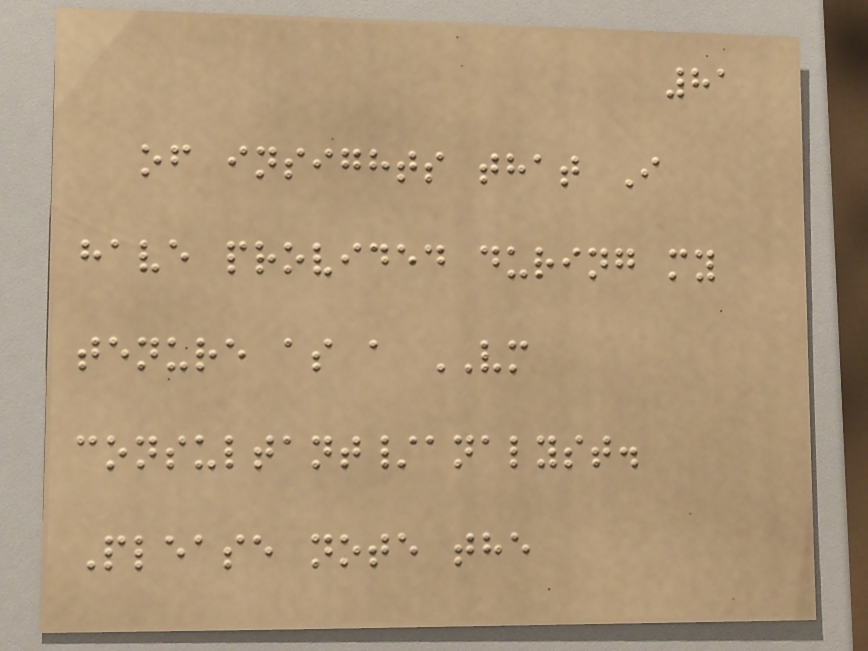81
of insights that I
have provided during my
tenure as a VM
consultant/analyst.
Please note the
